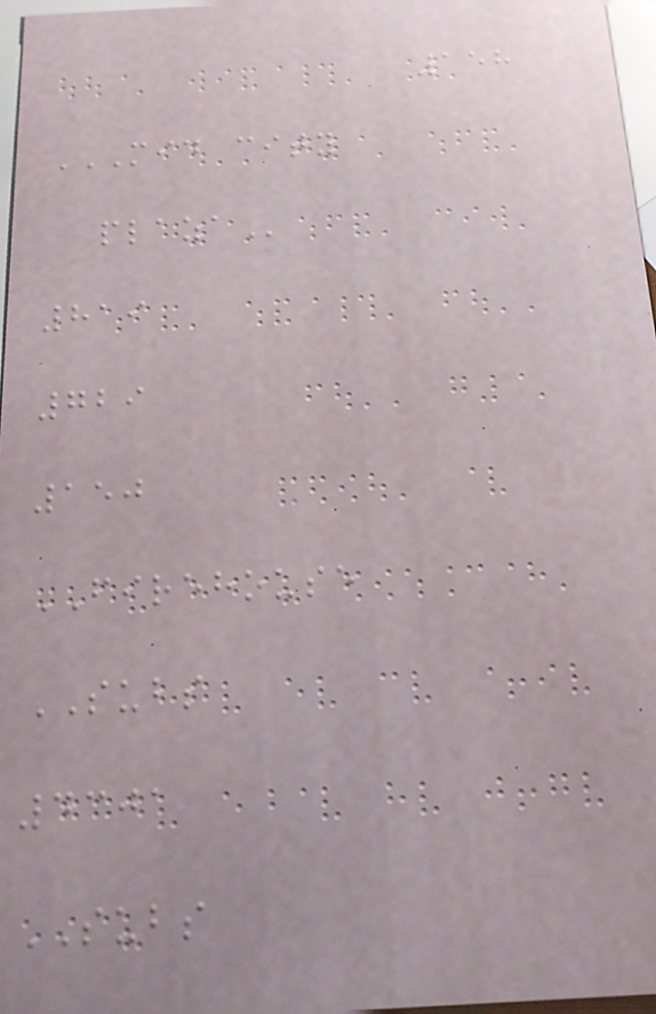158
MID CITY
PLAZA
819
729
150
FIREHOUSE
SUBS
4301
SUBS
